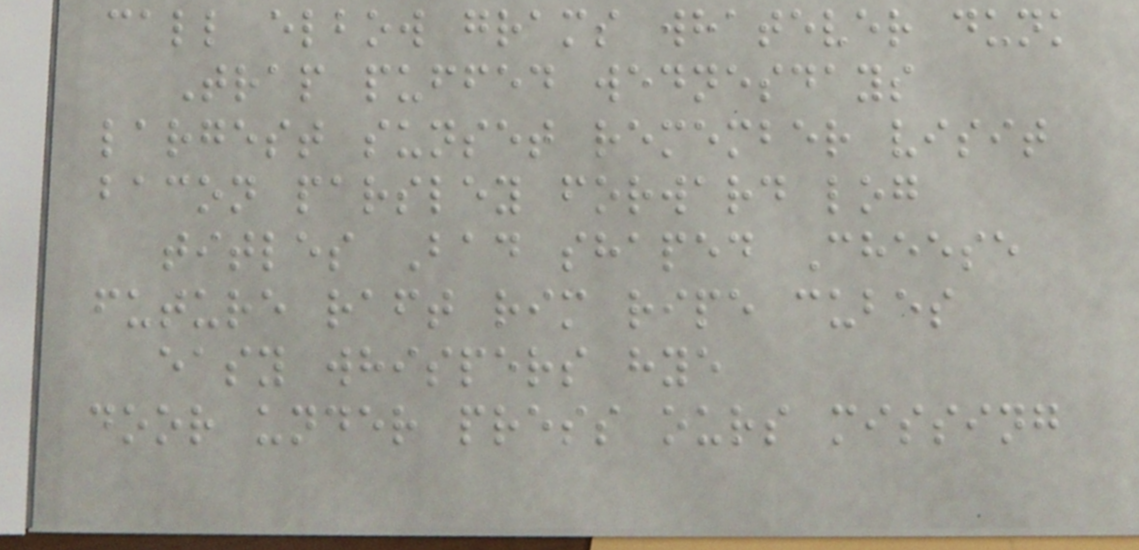call elbow grams whatever dunk
Trap puffed wednesdays
largest sunset remember visit
bacon parsley forward log
titles Bad shaped Cheese
future raft rim ripe cubes
easy whispers hye
door under press ours missing
